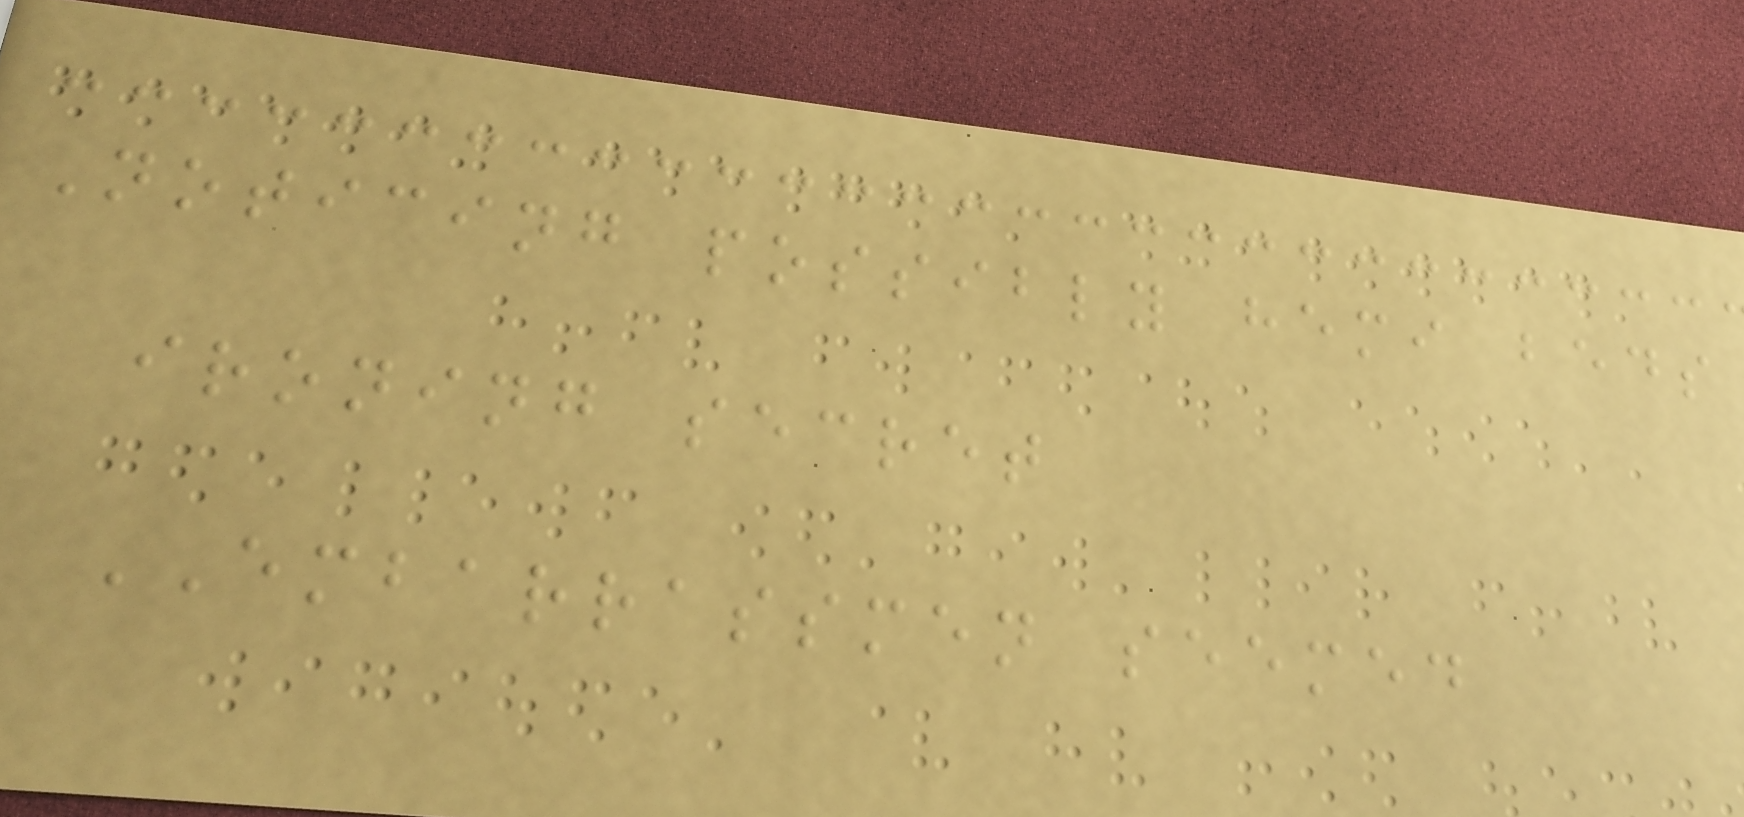Noticing possibly hemi beds
ironing secret
EMBARRASSMEN seemed
